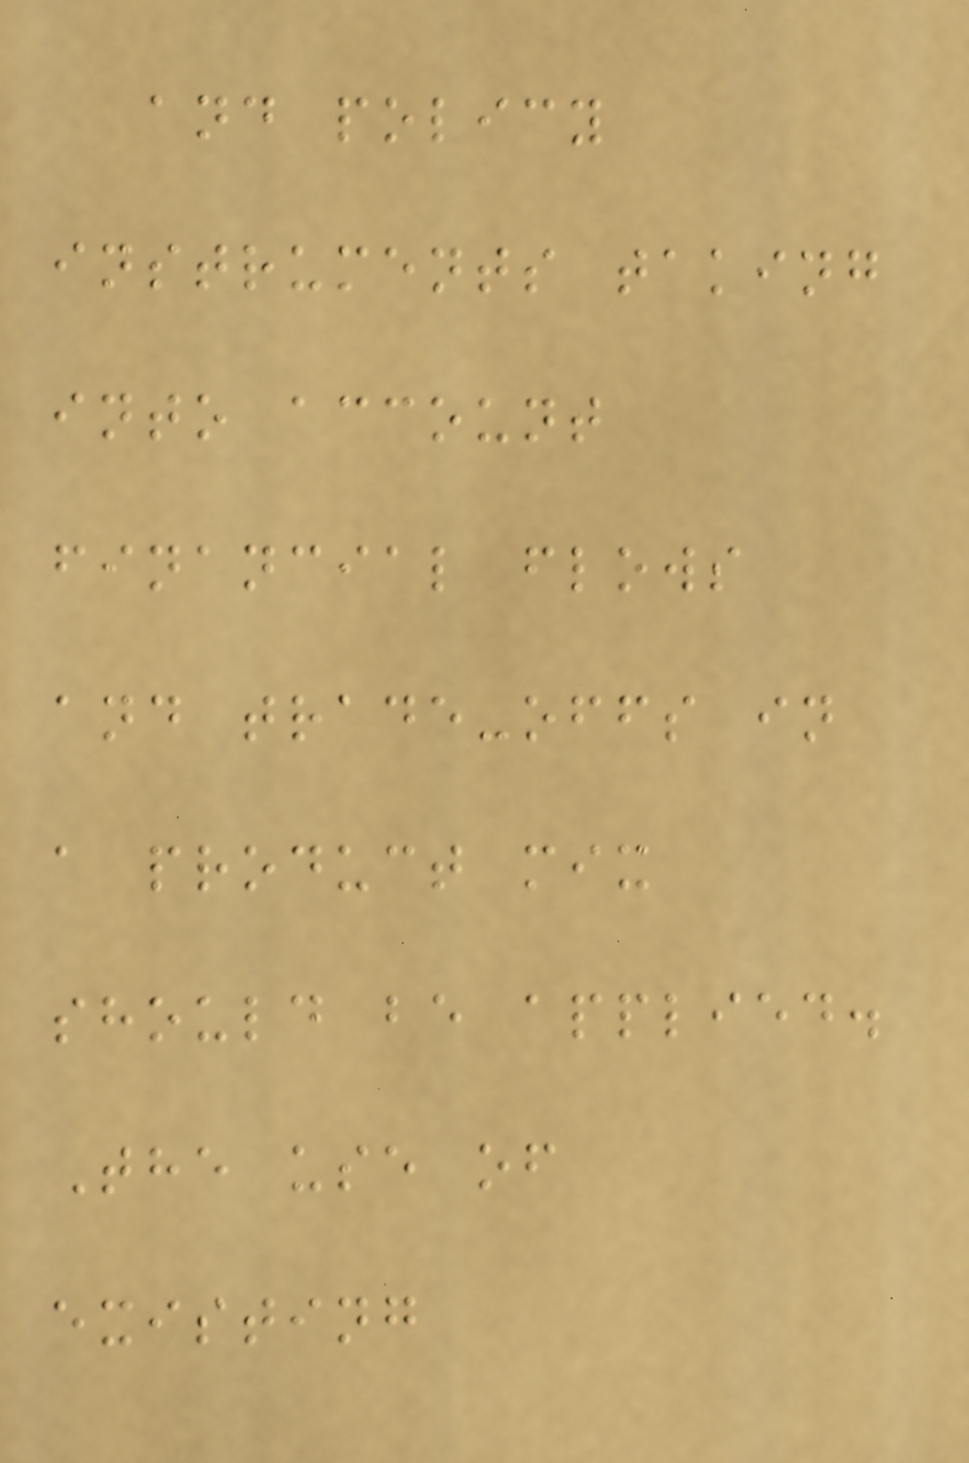and policy
instruments taking
into account
financial flows
and trade-offs in
a product mix
should be applied.
The use of
existing
